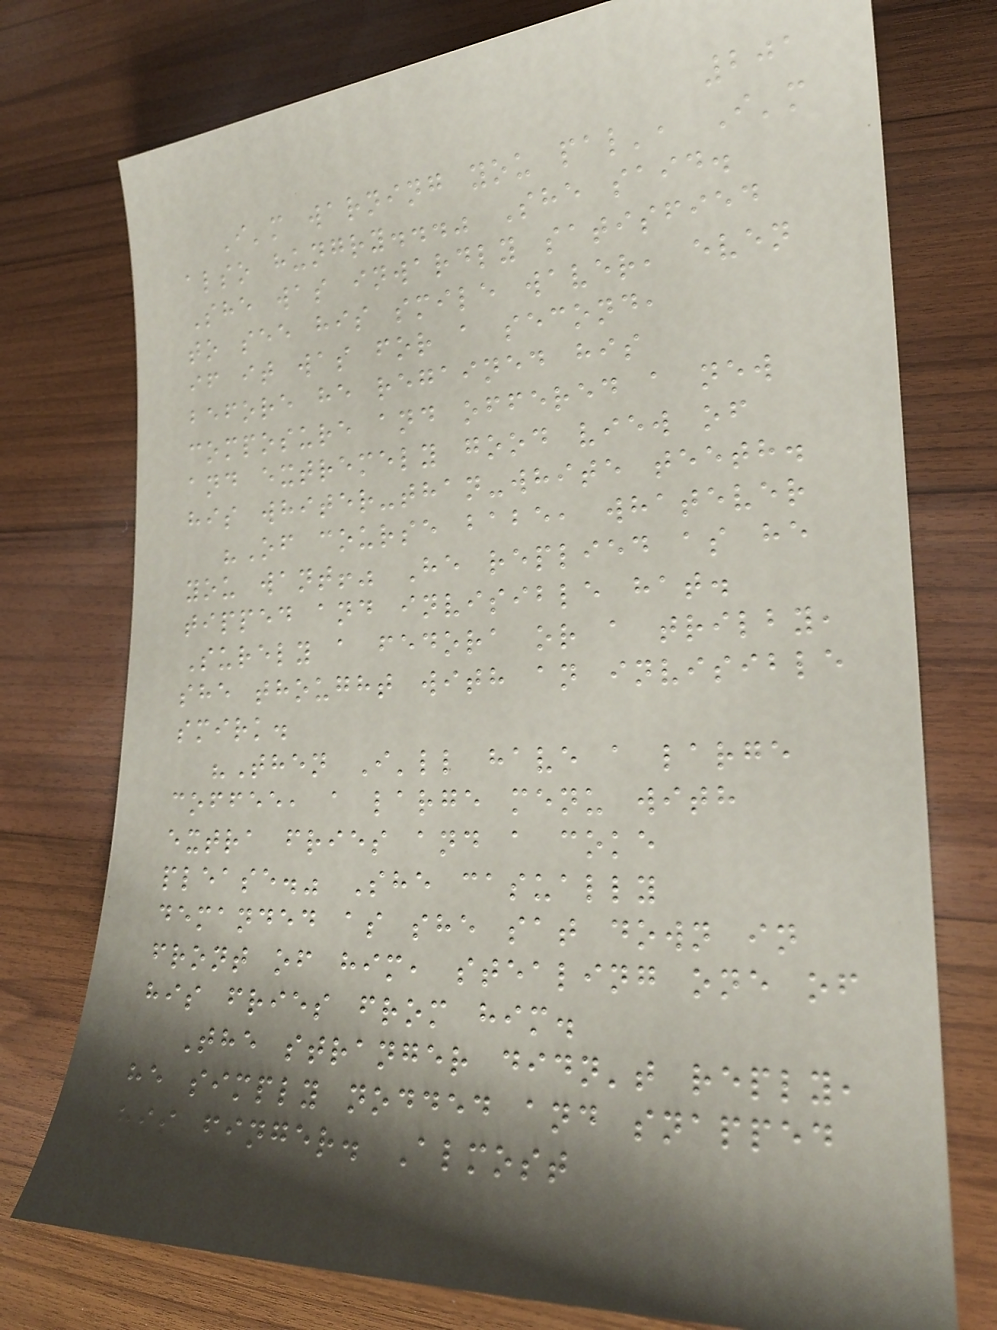201
I'm warning you pal', I'm
also hungry..." She said.
She was inwardly satisfied
to see his smile waver, even
if it was for a second,
before he regained his
composure and offered a new
and extremely good view of
his whiter-than-white teeth.
"Of course babe, whatever
you want!" He replied as he
tipped and invisible hat.
Surely a fedora or a trilby,
she thought with an invisible
smirk.
"Then I'll have a large
coffee, a large menu with
extra fries and a coke
please." She casually
demanded as she sat down in
front of him, stealing one of
his fries from him.
The stranger didn't reply,
he simply nodded and snapped
his finger. Almost
